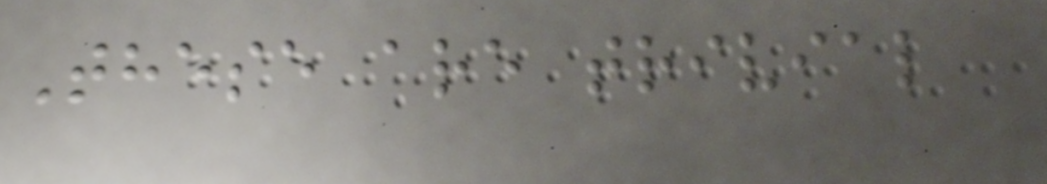These are trivial
